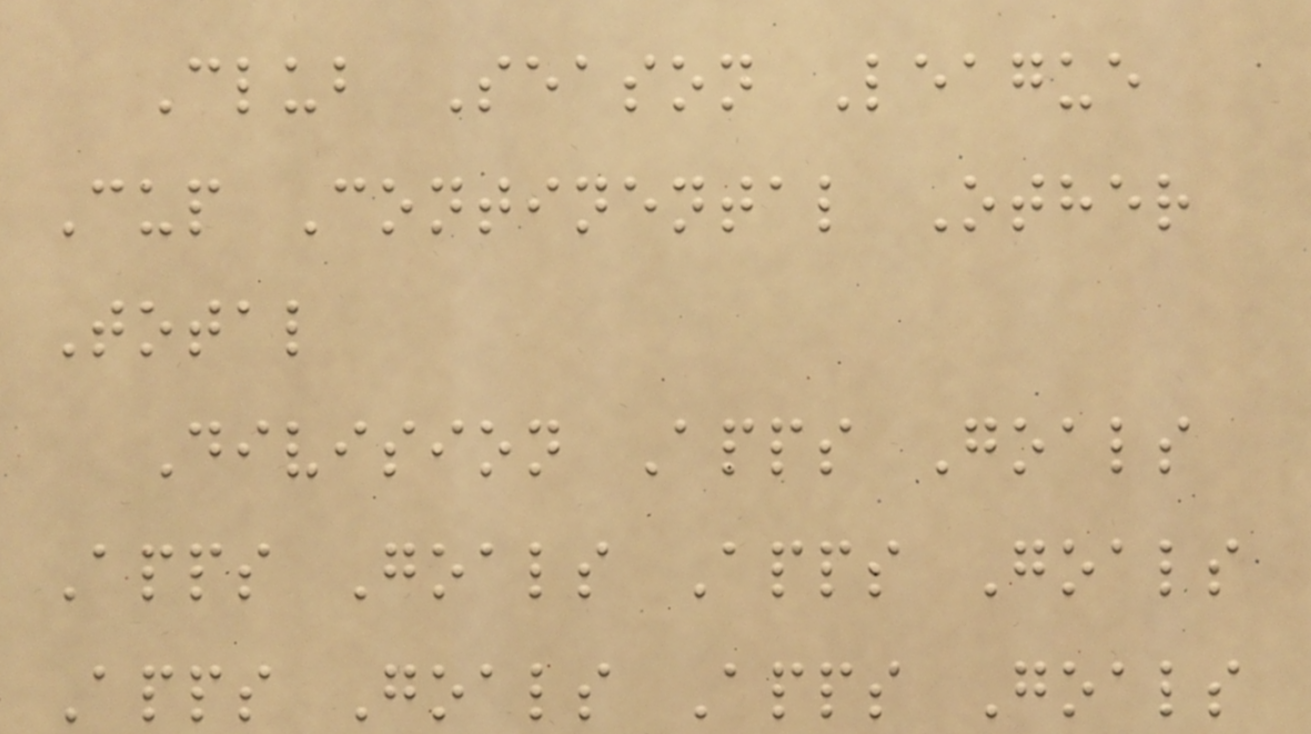Club Season League
Cup Continental Other
Total
Division Apps Goals
Apps Goals Apps Goals
Apps Goals Apps Goals
